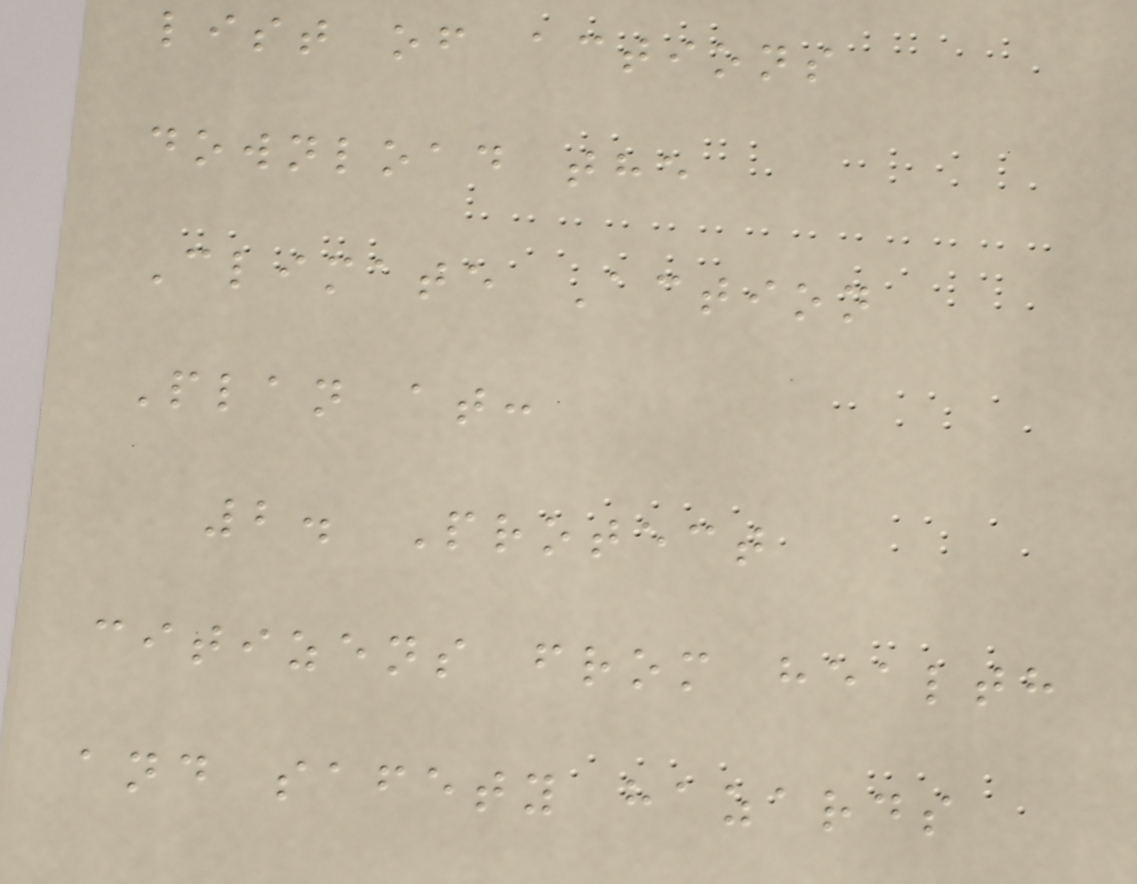list of actions
download the
Climate Action
Plan at:
2. Protect
citizens from health
and safety hazards
